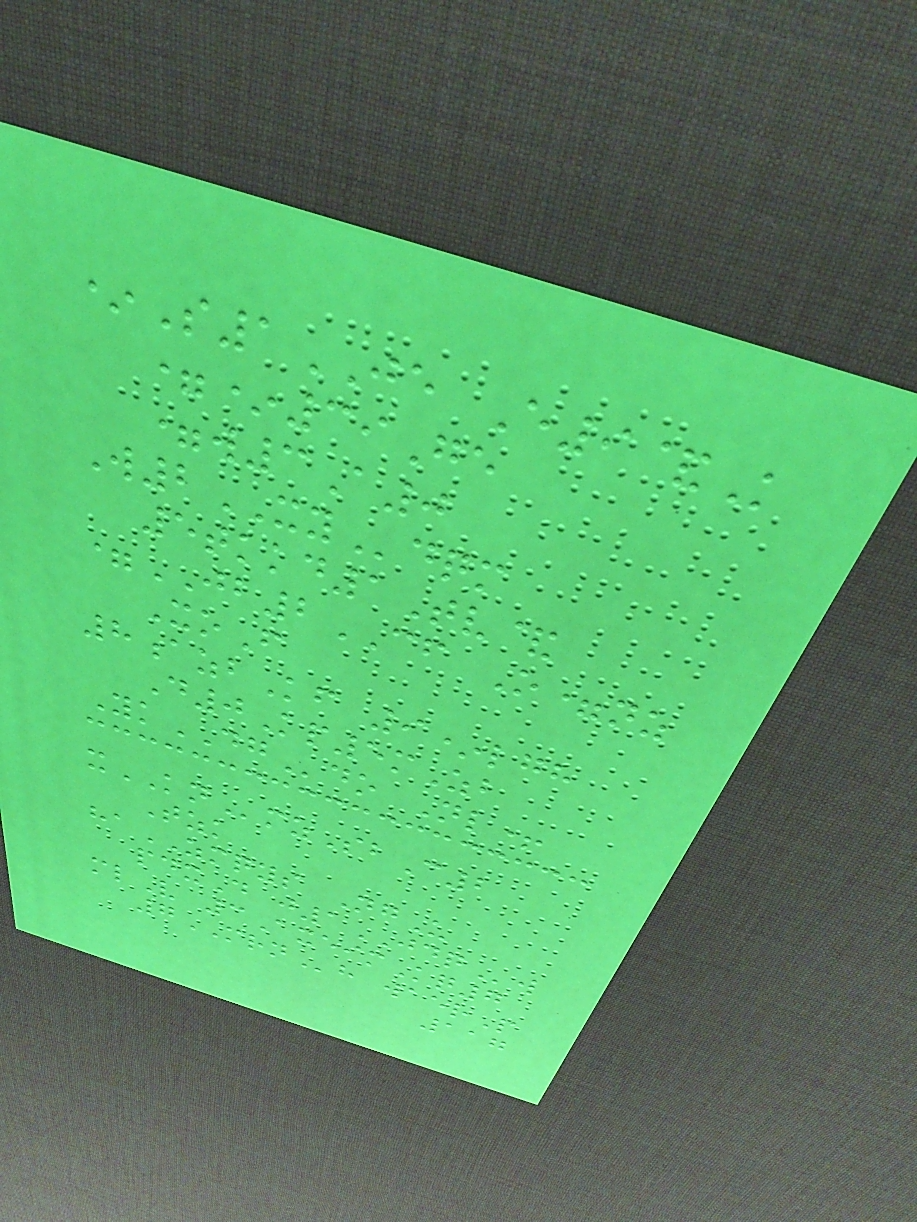*S1JE E9&K
=*39Ge
=w3A0
W2XYdqm
5tkkd1Tv&
=JB2CF O=nz
XoF
8azbKf 9*lgh
D0Kp5mZb
YkDGdo Nl+
xKNmzSbC2
Tzk
haZMQYS NgU
pdxD j1JDQw
mlV 3AxeimKq7
7MRNh waerP
117
